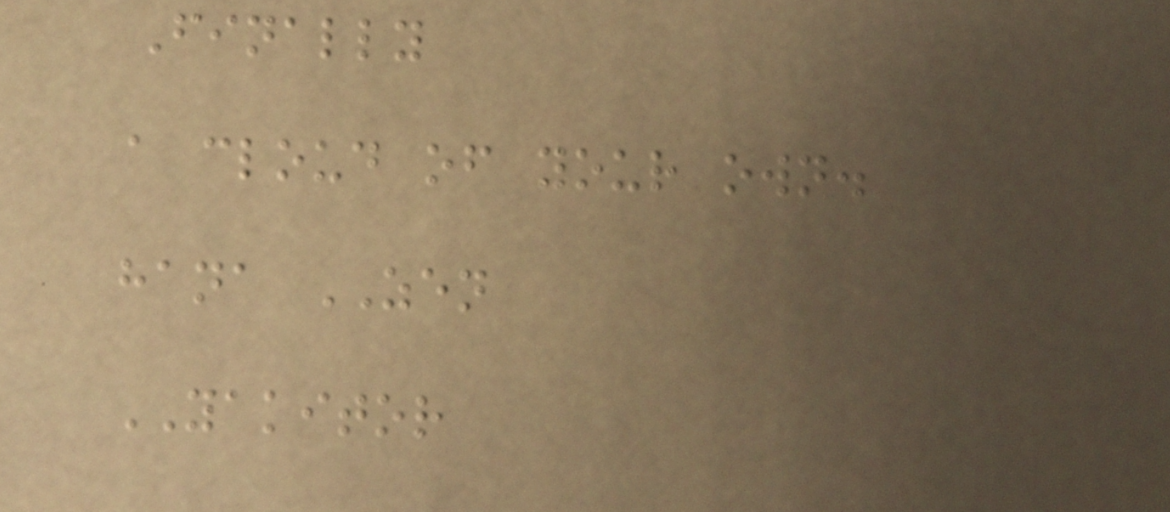Finally
a cloud of your own.
hana ZEN
YAKITOR
